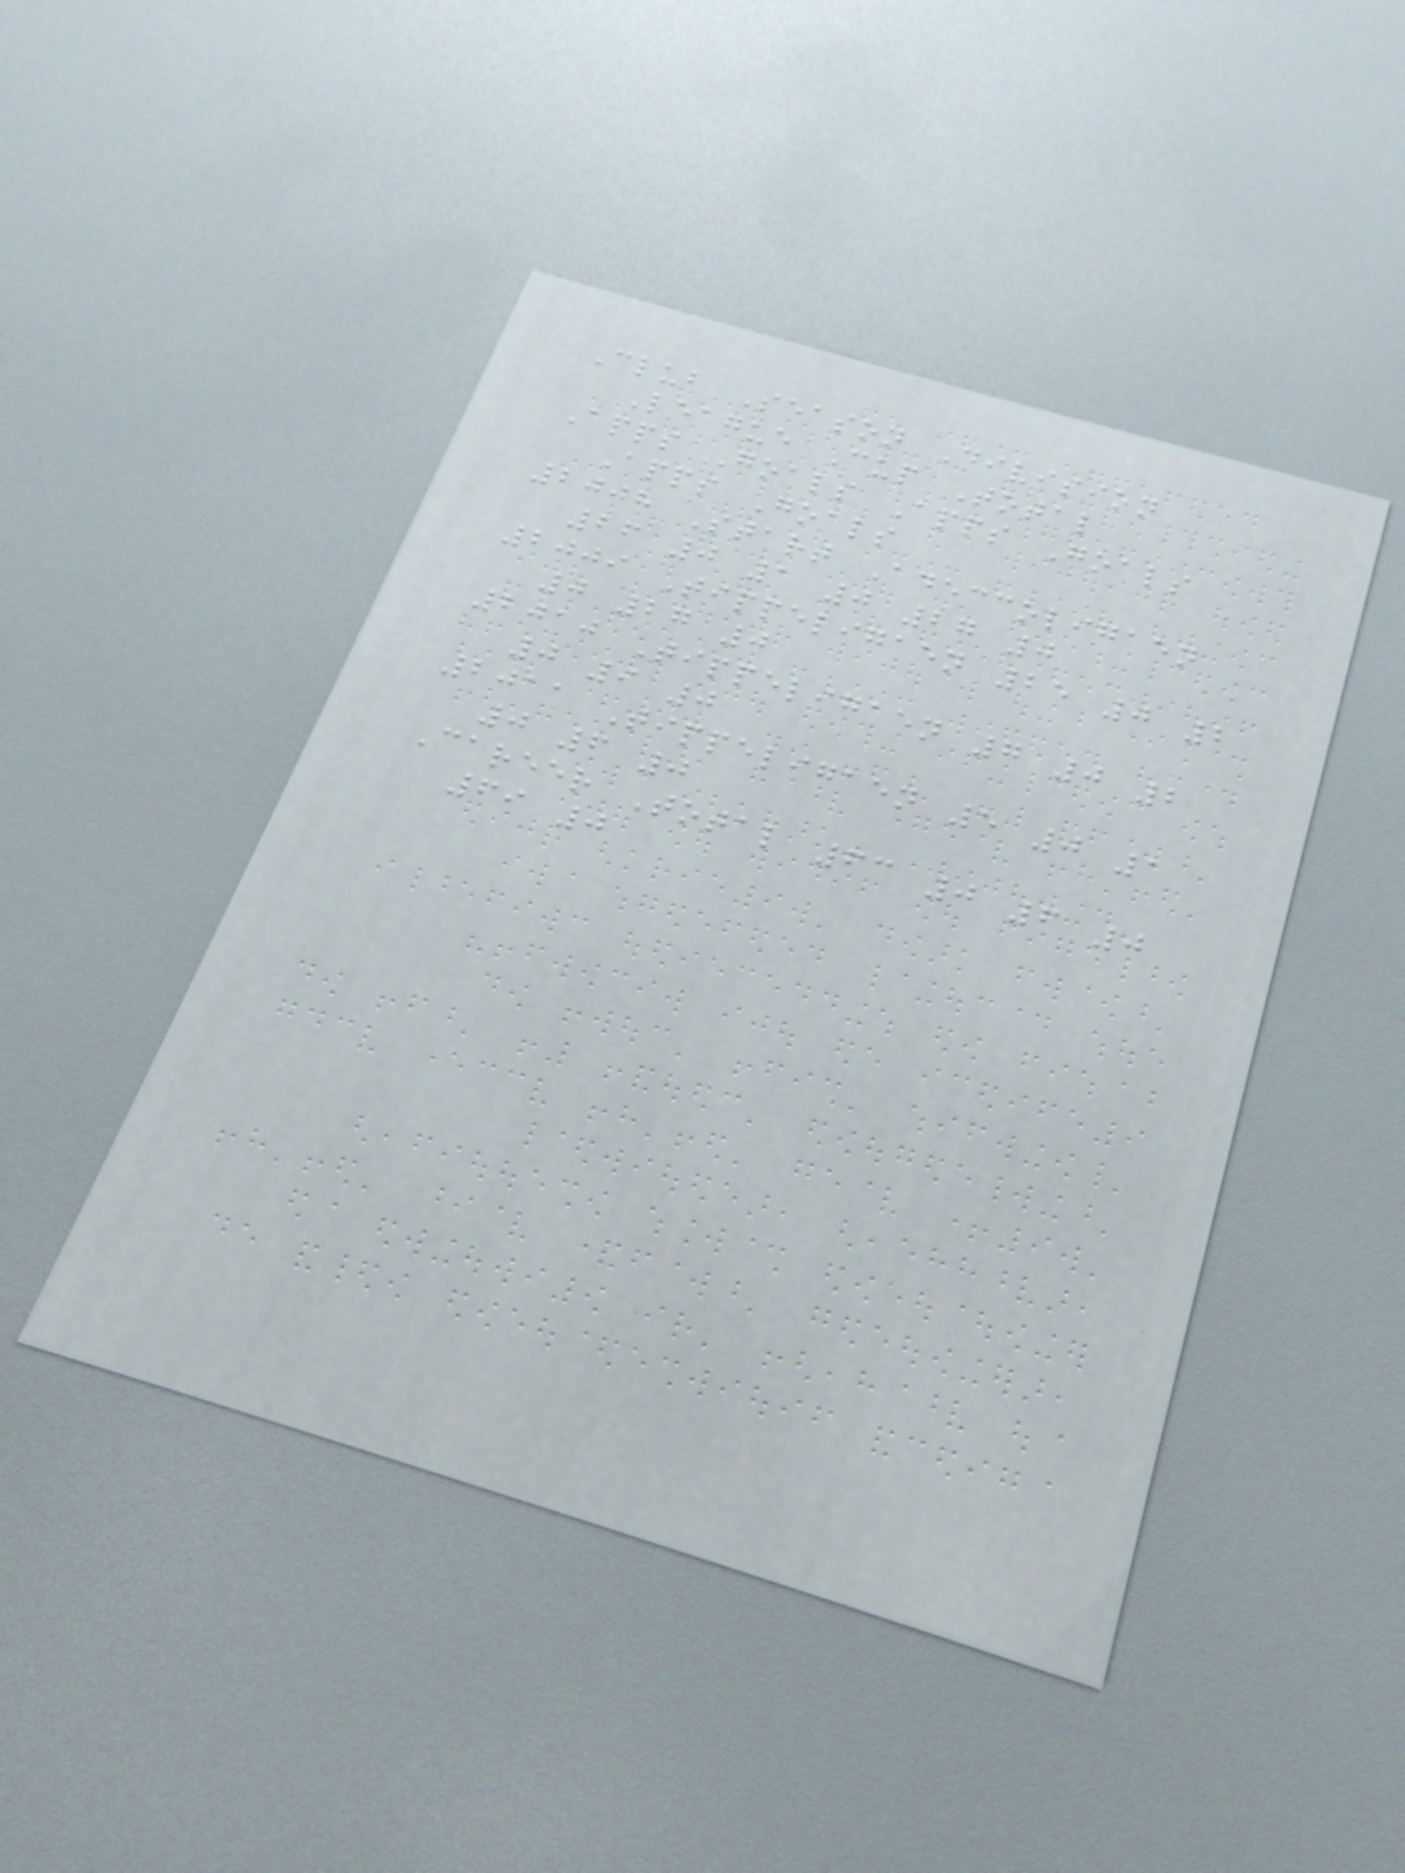Club Season Division
League Cup Total
Apps Goals Apps Goals
Apps Goals
2008 Start Adeccoligaen
26 0 1 0 27 0
2009 Tippeligaen 25 0 2
0 27 0
2010 Tippeligaen 7 0 2
0 9 0
2011 Tippeligaen 5 0 1
0 6 0
Career Total 63 0 6 0
69 0
